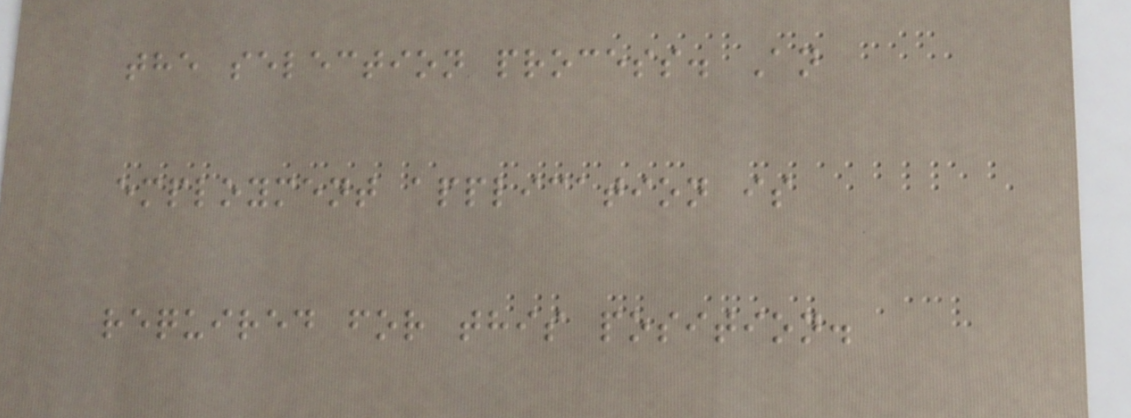the selection process. An
employment application is
required for this position.
